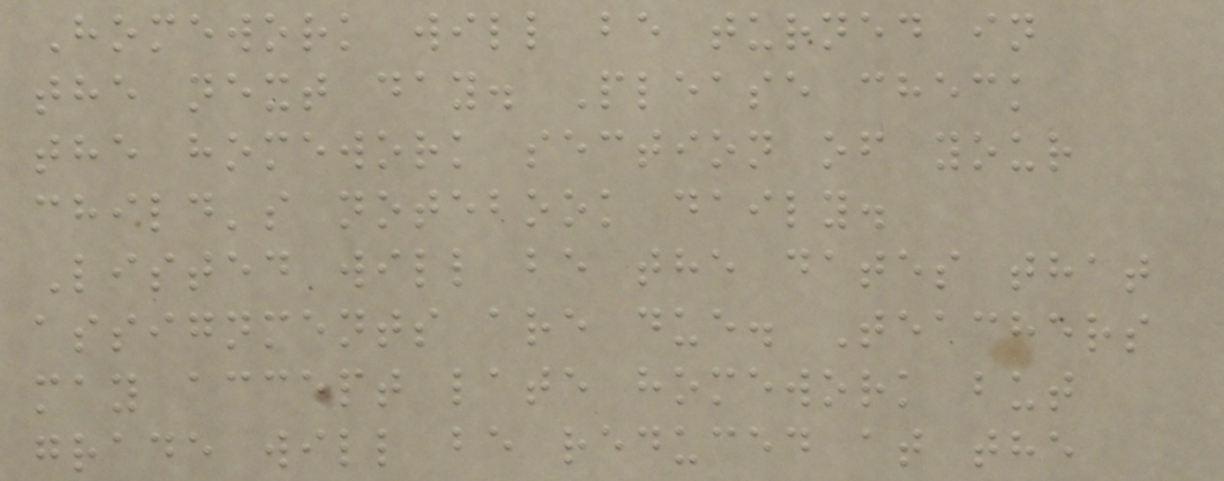Homework will be turned in
the next day. Please check
the homework section of your
child's notebook daily.
Listed will be the dates that
assignments are due. Teachers
may accept late homework but
grade will be reduced at the
